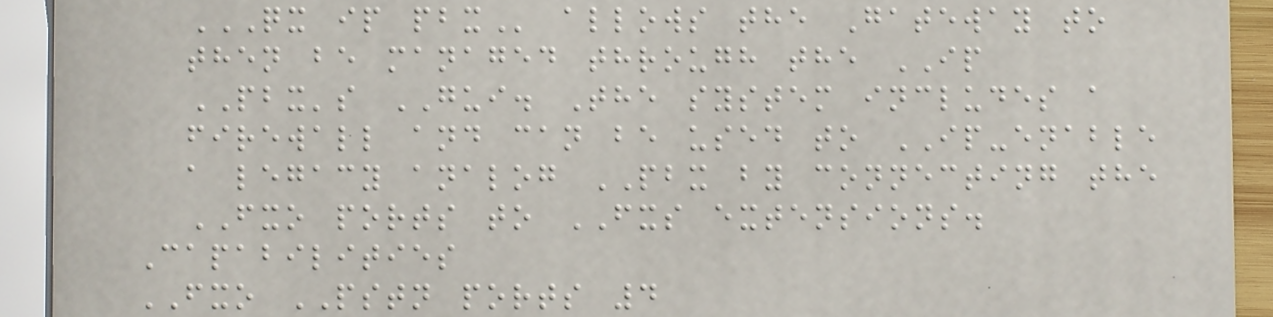QX IP PBX allows the Gateway to
then be managed through the IP
PBX's GUI. The system includes a
firewall and can be used to IP-enable
a legacy analog PBX by connecting the
FXO ports to FXS extensions.
Capabilities
FXO PSTN ports 4
